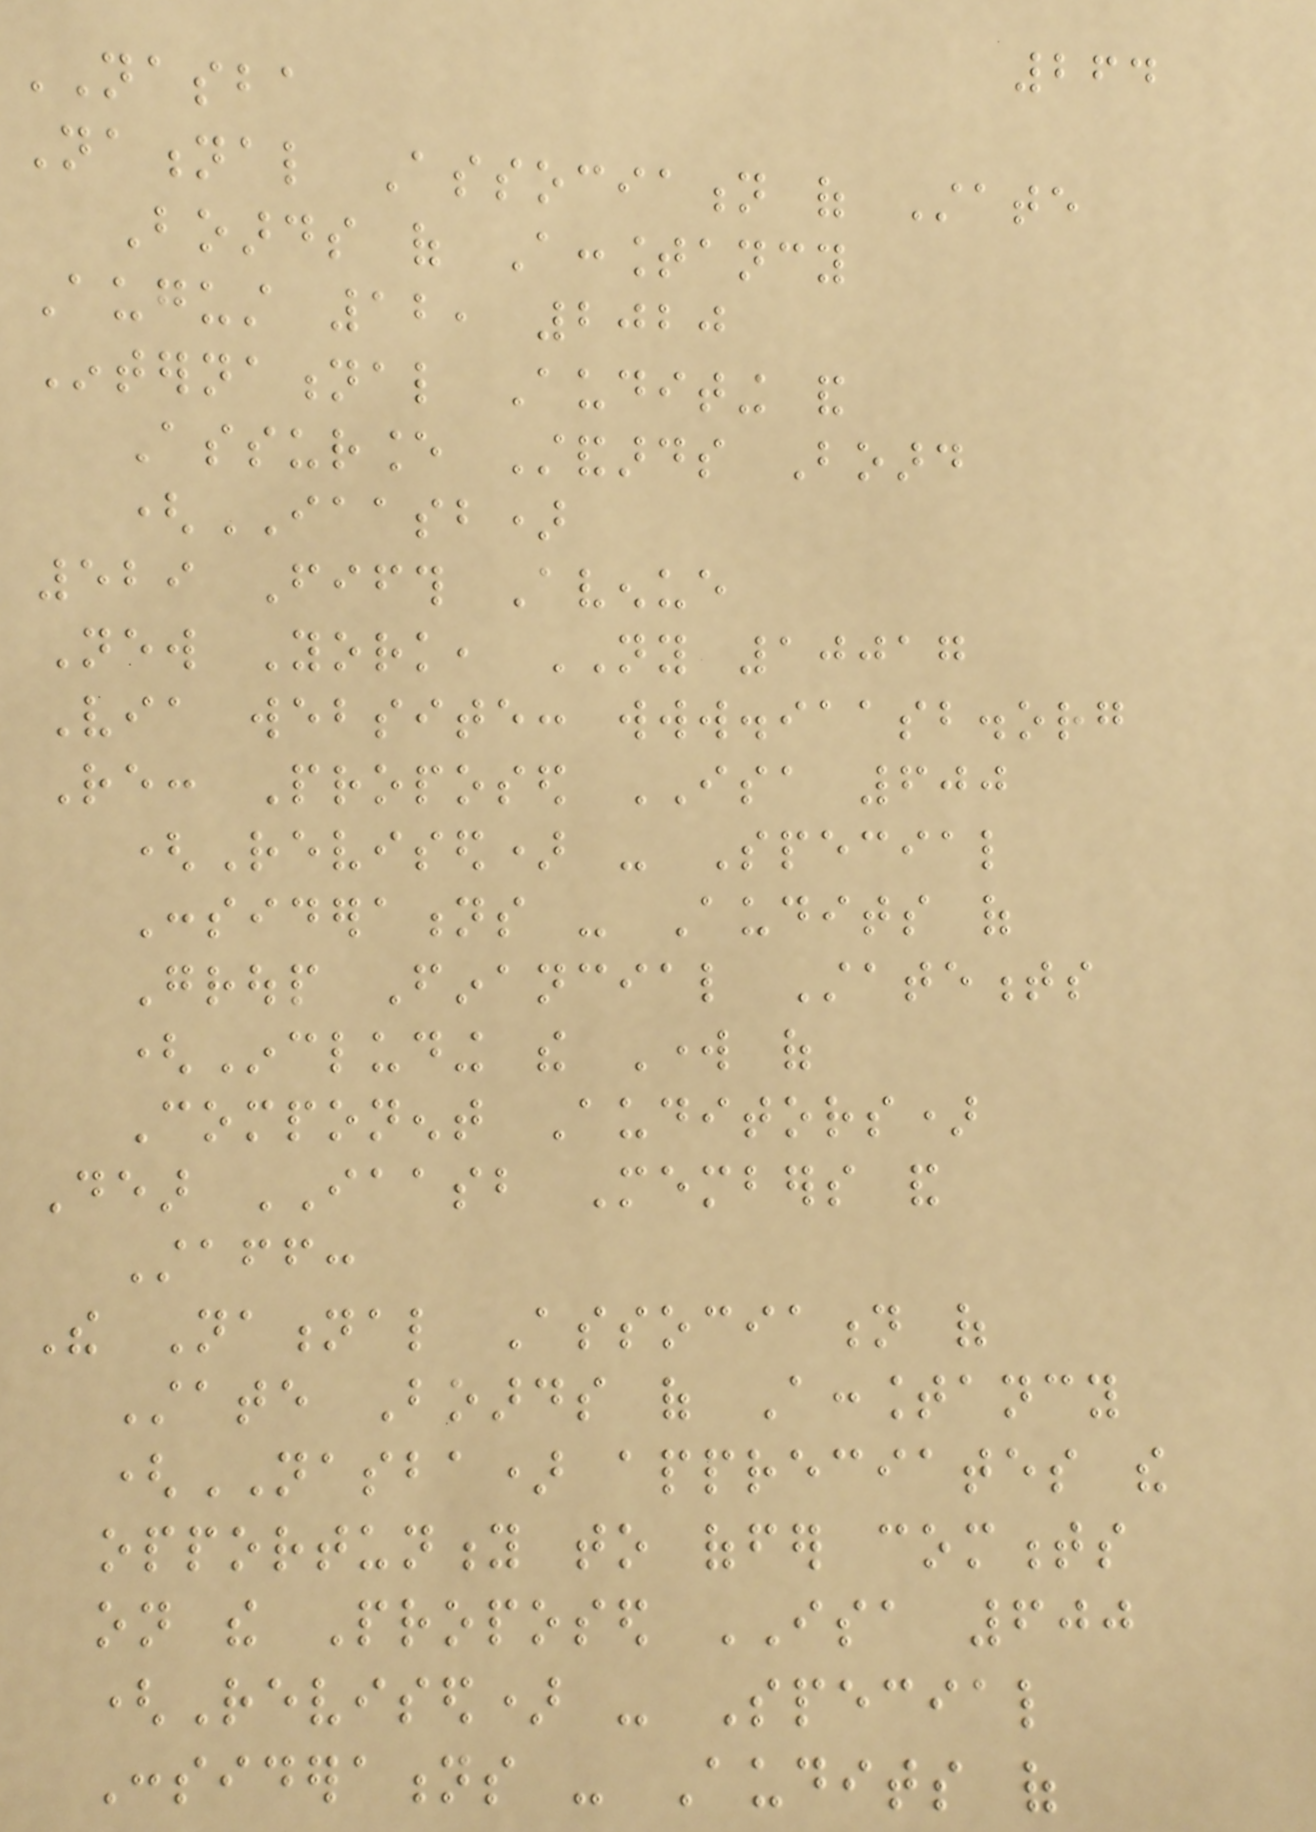264
NASBA
National Association of State
Boards of Accountancy
August 12, 2020
International Auditing and
Assurance Standards Board
(IAASB)
529 Fifth Avenue
New York, NY 10017
Via website: www.iaasb.org
Re: Proposed ISA 600
(Revised) - Special
Considerations - Audits of
Group Financial Statements
(Including the Work of
Component Auditors)
Dear IAASB Members and
Staff:
The National Association of
State Boards of Accountancy
(NASBA) appreciates the
opportunity to offer comments
on the Proposed ISA 600
(Revised) - Special
Considerations - Audits of
